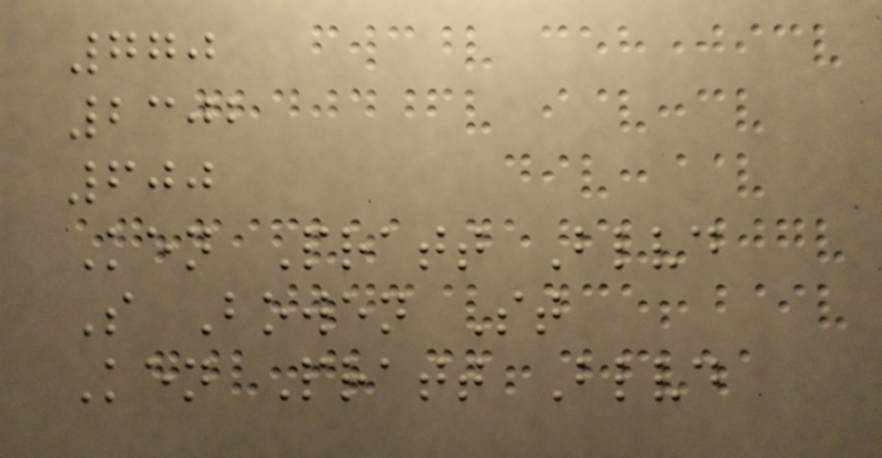770
2302
600
Ken Pratt Blvd
S Bowen St
Ken Pratt Blvd
